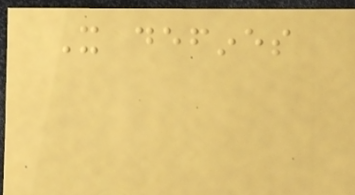It defines
